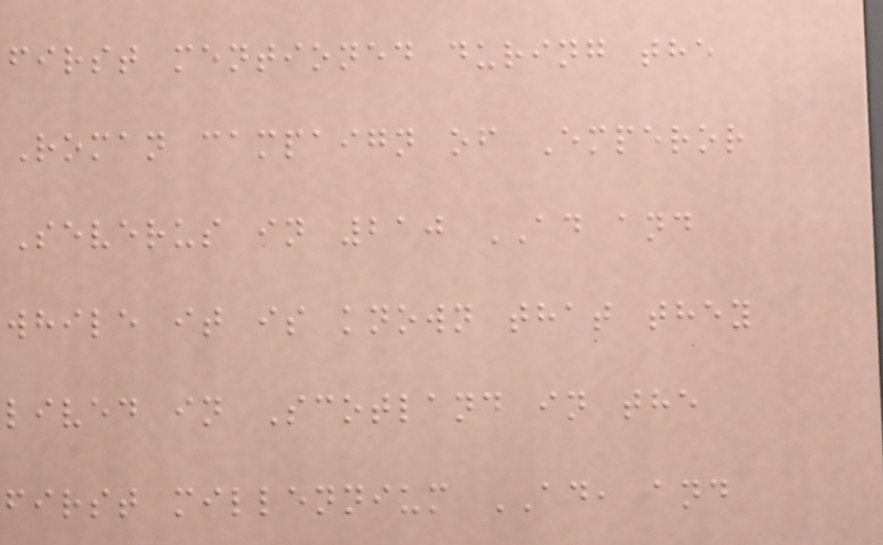first mentioned during the
Roman campaign of Emperor
Severus in 210 AD and
while it is known that they
lived in Scotland in the
first millennium AD, and
